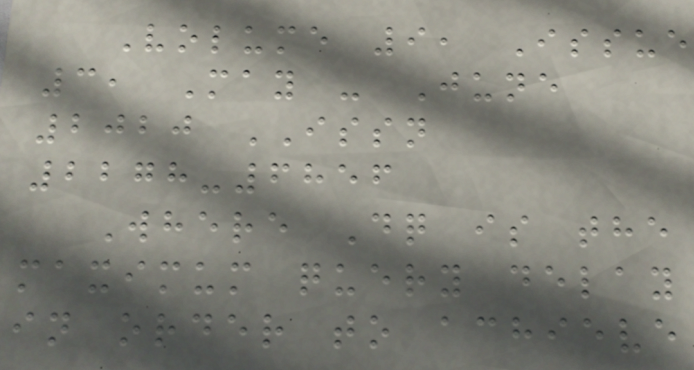Volume 9, Issue
3, May - June
2020 ISSN
2278-6856
Where Dq is the
maximum query delay
in order to achieve
